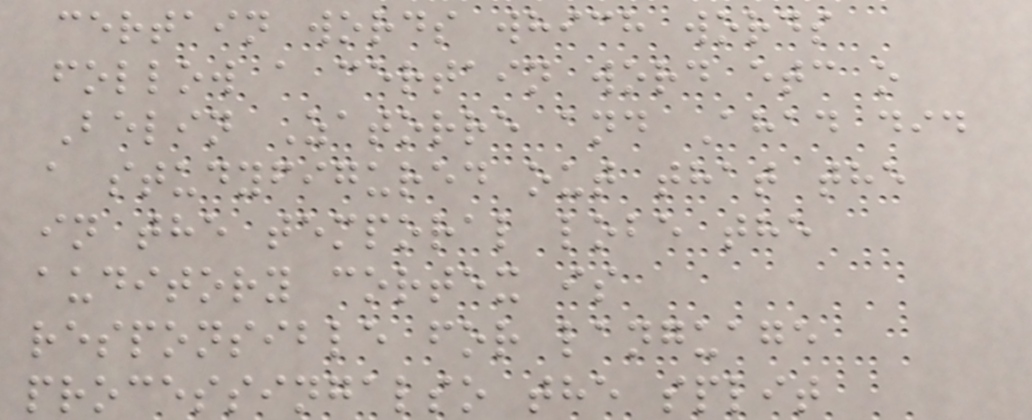certain words which words
follow a certain word etc o
Belin Zatorre and Ahad did
a studyfigured out that the
in the temporal lobe the
auditory cortex is
responsible for language
processingalso the split
